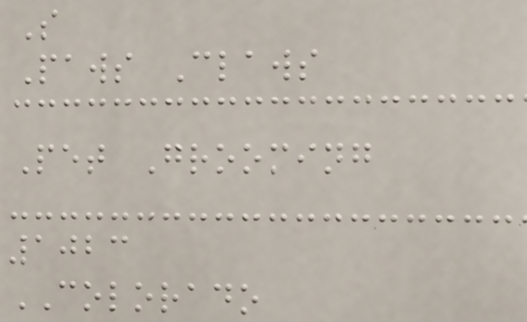S
Paws Claws
Pet Grooming
1023
COLORADO
